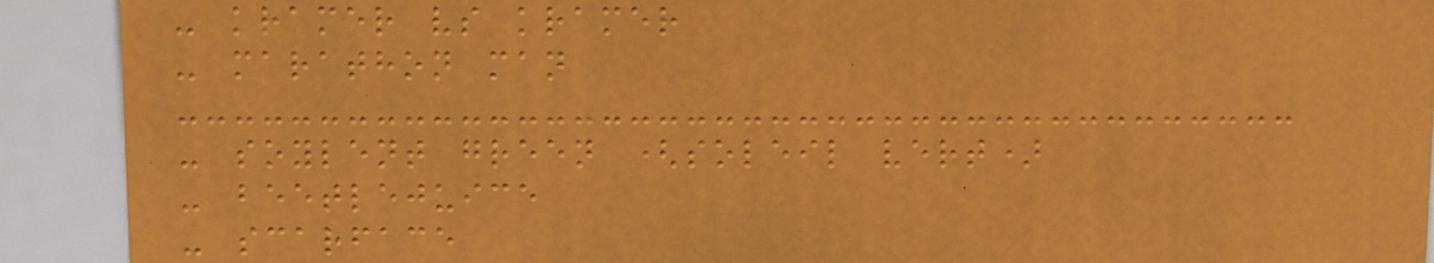- kramer vs kramer
- marathon man
- soylent green (soleil vert)
- beetlejuice
- scarface
